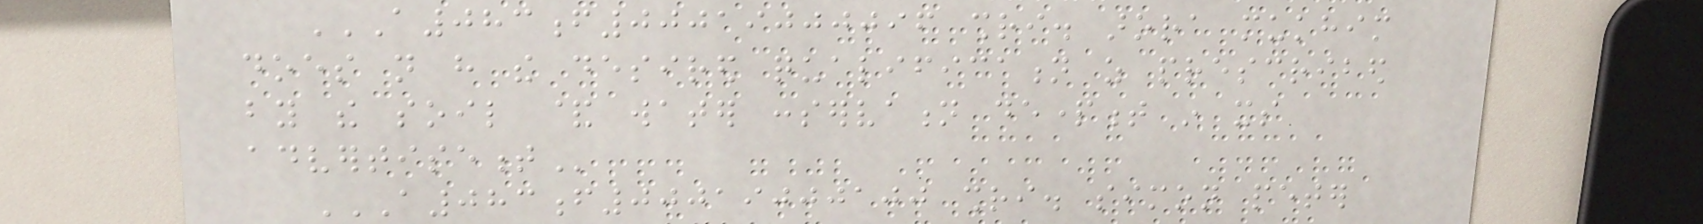A083F00019000096 SHRI. ARORA MUKHIM
DOES NOT HAVE THE DESIRED QUALIFICATION AS PRESCRIBED
BY THE SOIL & WATER CONSERVATION DEPARTMENT IN ITS
ADVERTISEMENT
A083F00019000100 SHRI. SIMON PETER
